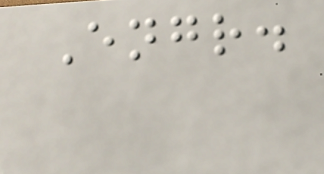Engr.
